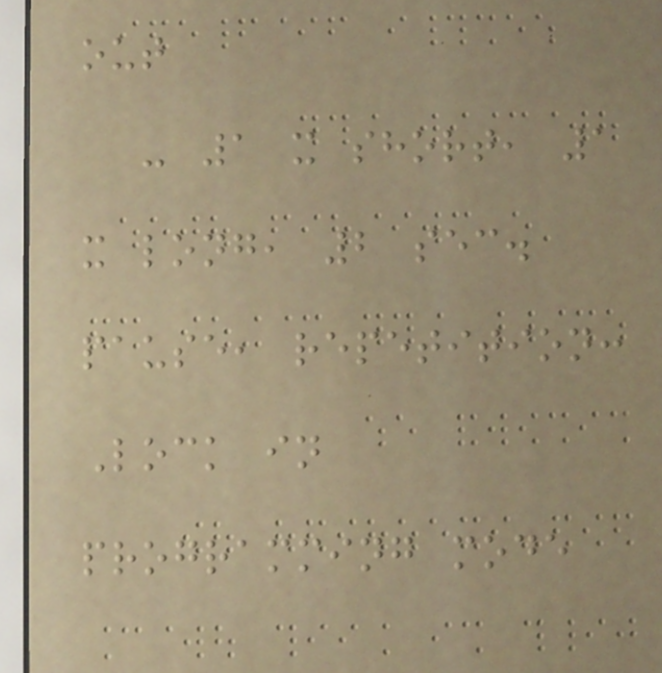out
- 1 x short, 1
x long, 2 sec.
pause, repetition:
Lock in
programming mode
